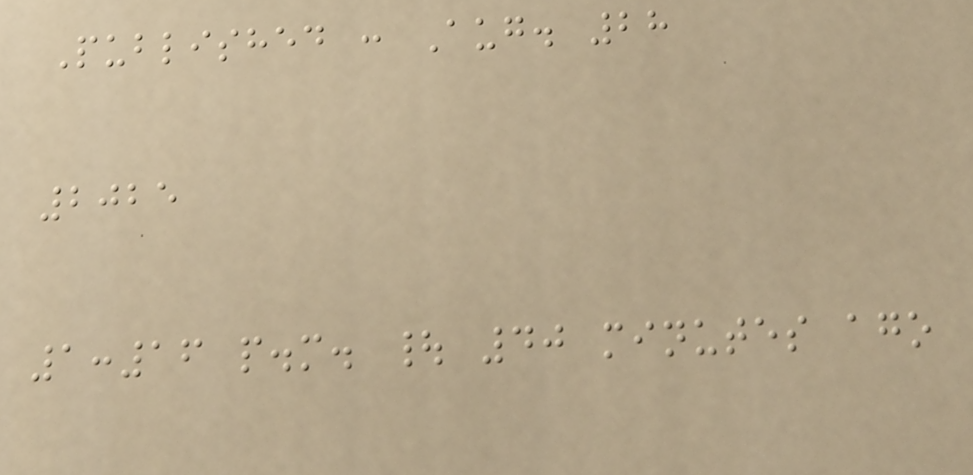Published : Aug. 28
2025
1:16 p.m. | 40 minutes ago
